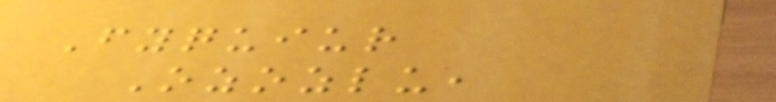Fyquiur
Ozozlu,
